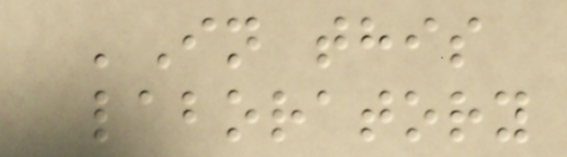'In this
laboratory
